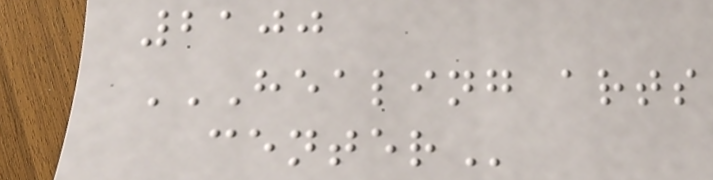2100
HEALING ARTS
CENTER
